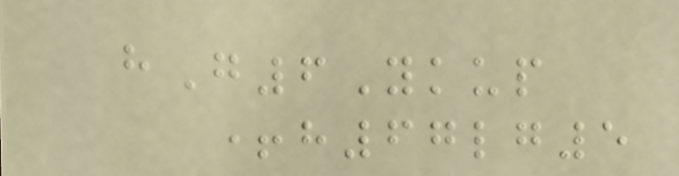hG6Ykup
+h67lg5
